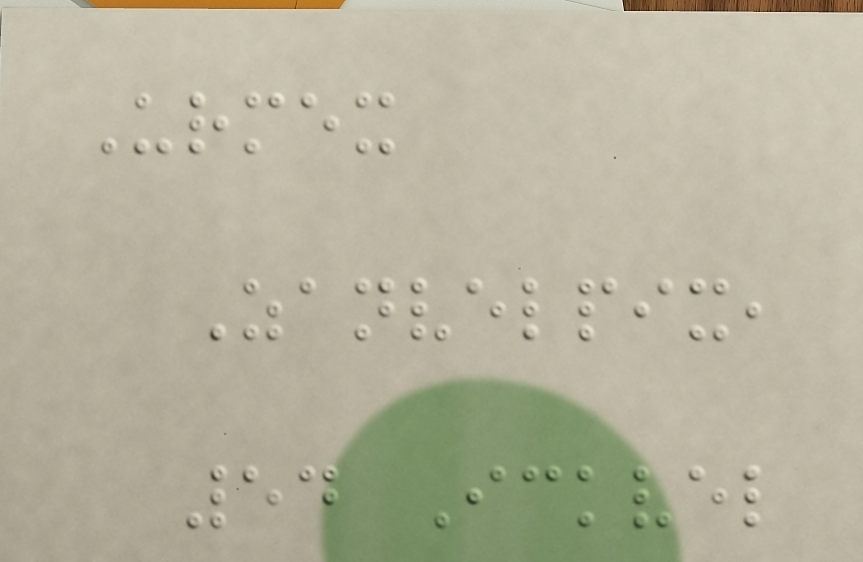Urmex
Zanvelpix,
54 Ickvel
